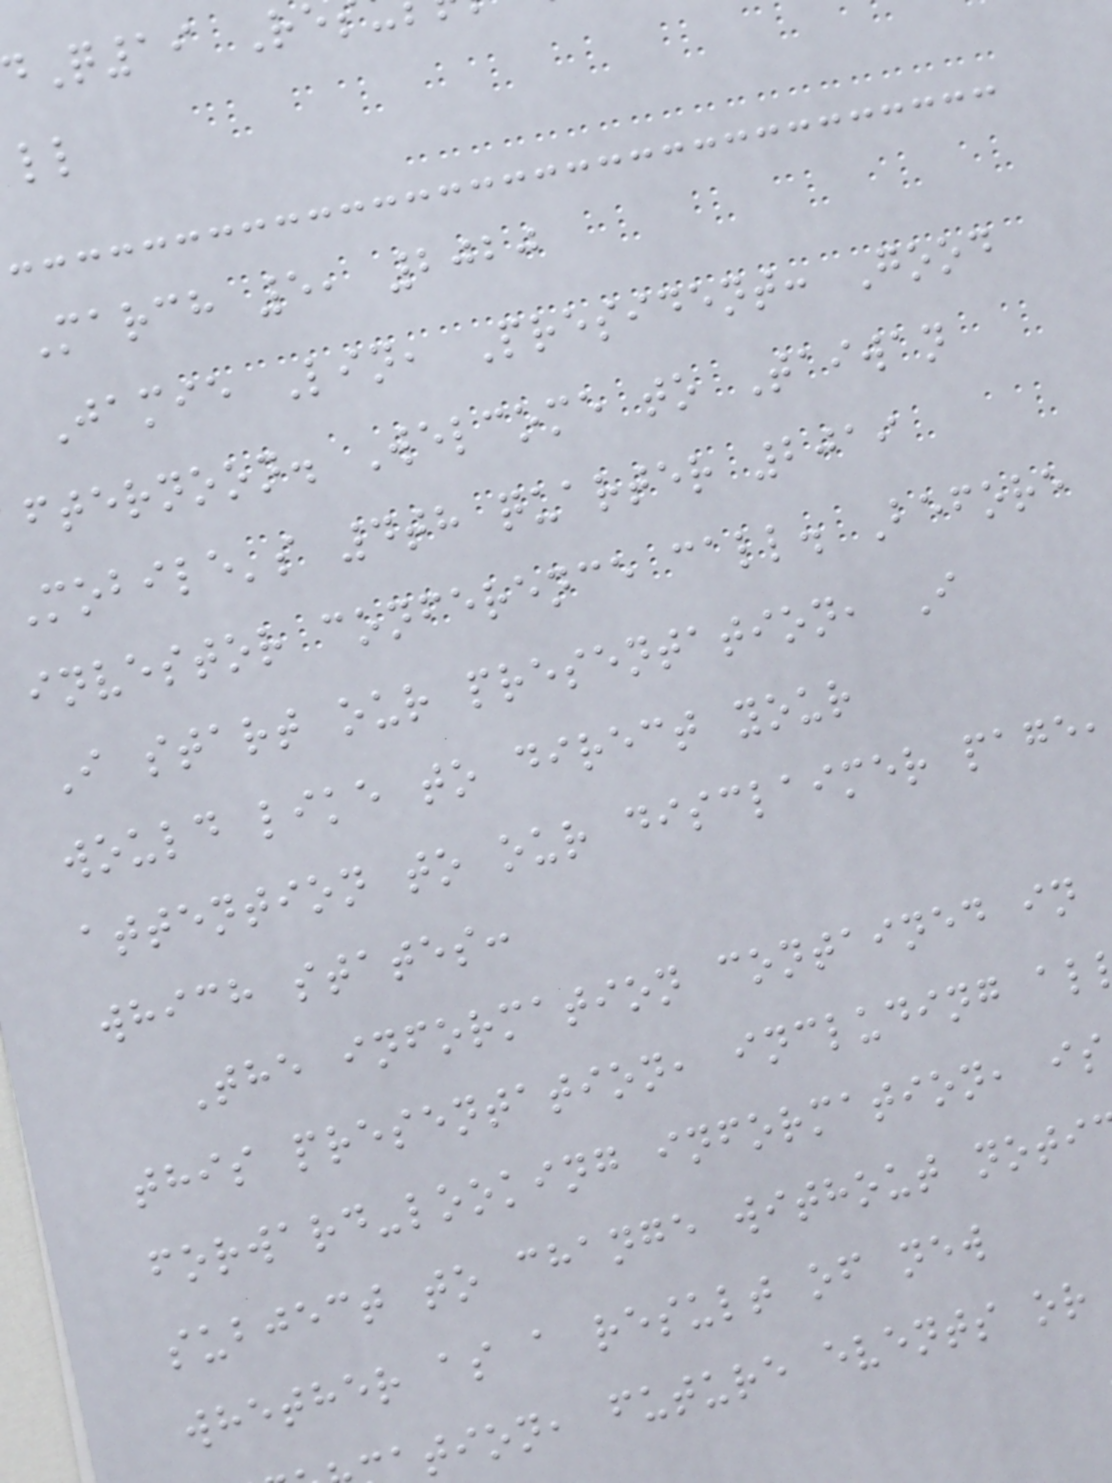Q19 Re
March 5, 2020
Jamie Lin, President: Good
fternoon. Welcome to Taiwan
Mobile's 4th quarter 2019
investor conference call. Before
I start our presentation, I
would like to direct your
attention to our disclaimer page,
which states:
The information contained in
this presentation, including al
forward-looking information, is
subject to change without noti
whether as a result of new
tion, future events or
